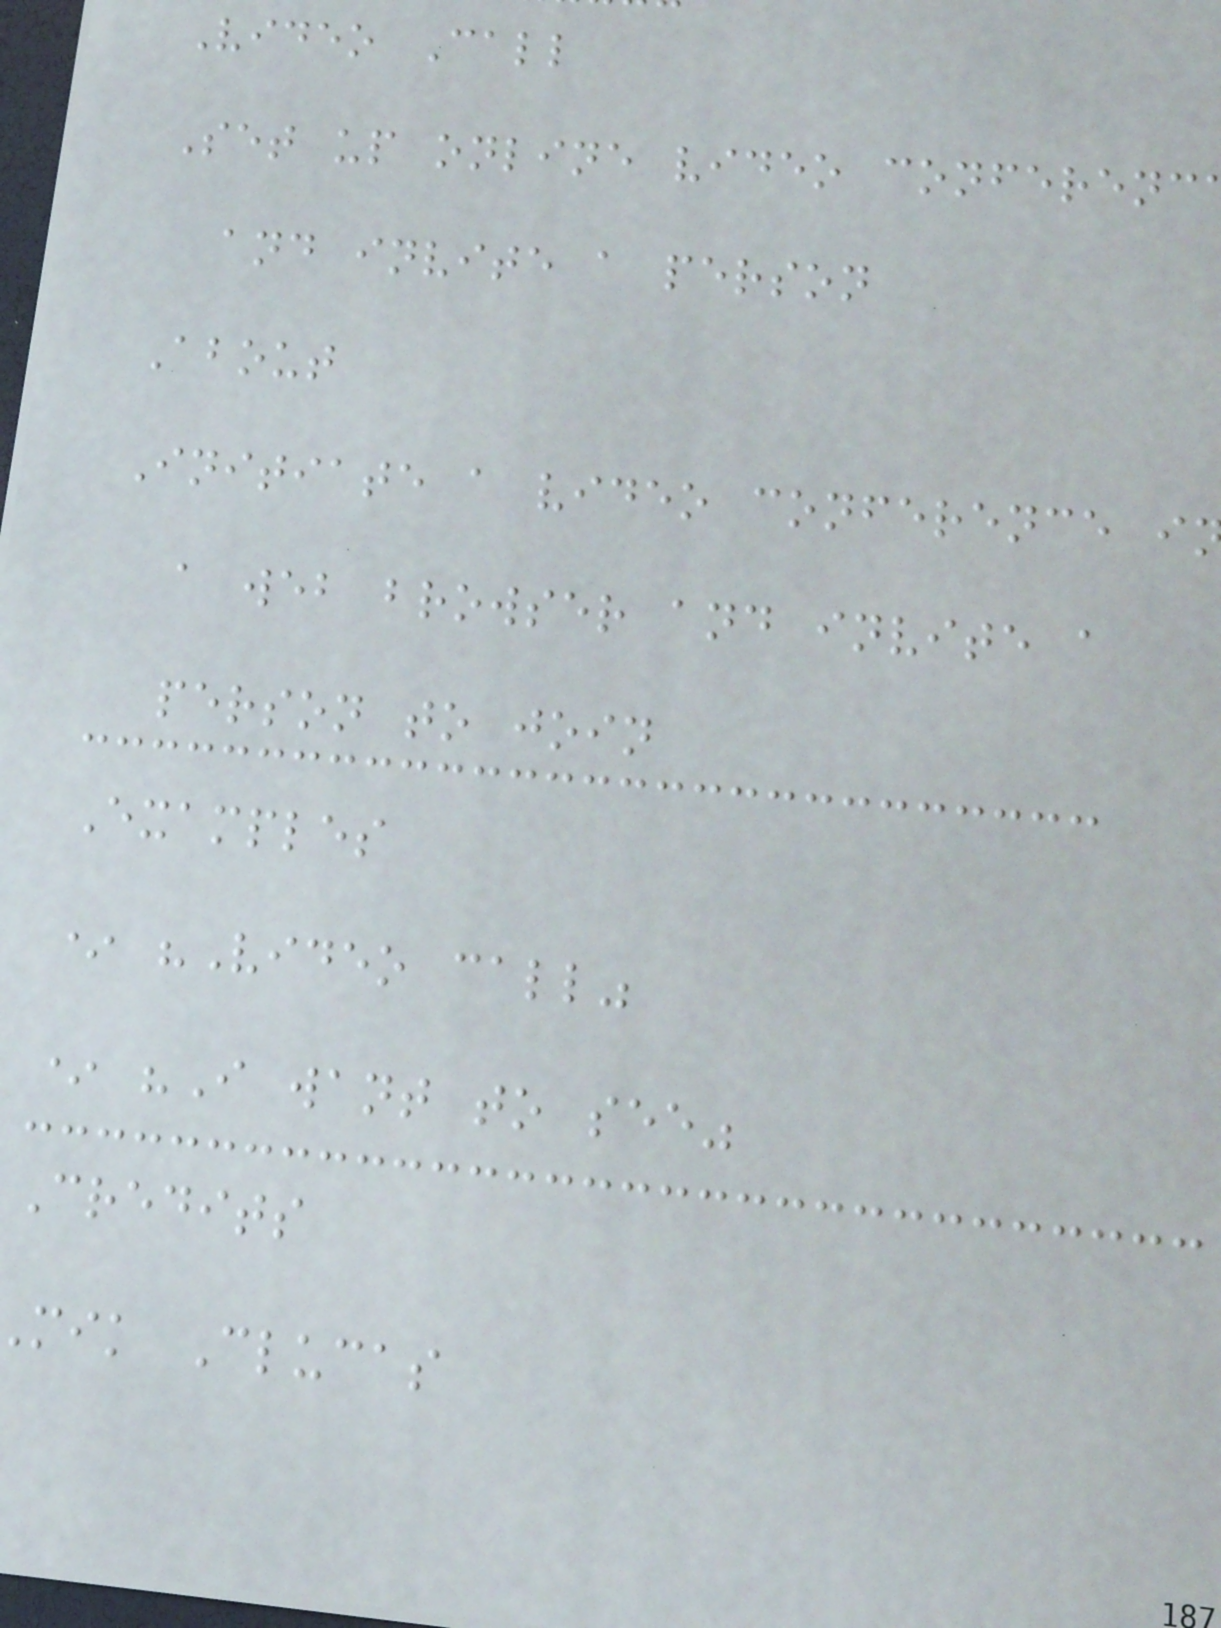Video Call
Set up online video conferenc
and invite a person
About
Initiate a video conference i
a web browser and invite a
person to join
Examples
* "Video call"
* "I want to see"
Credits
mik Clucas
